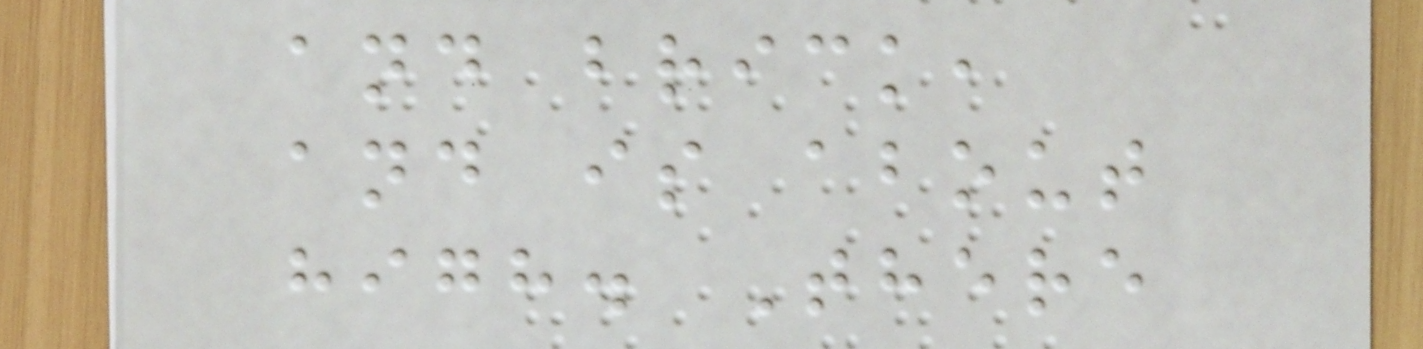and brick,
and is about
high. There
